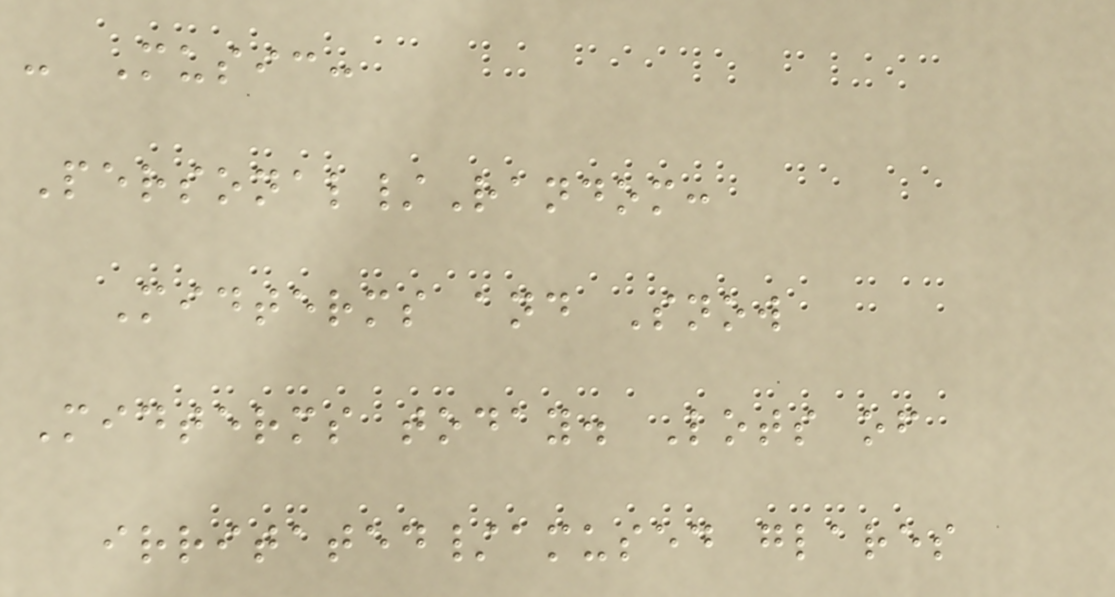- Music:
Personal/Random:
Midterms and Snow
Midterms today. Lots of
irritated/amused glares
